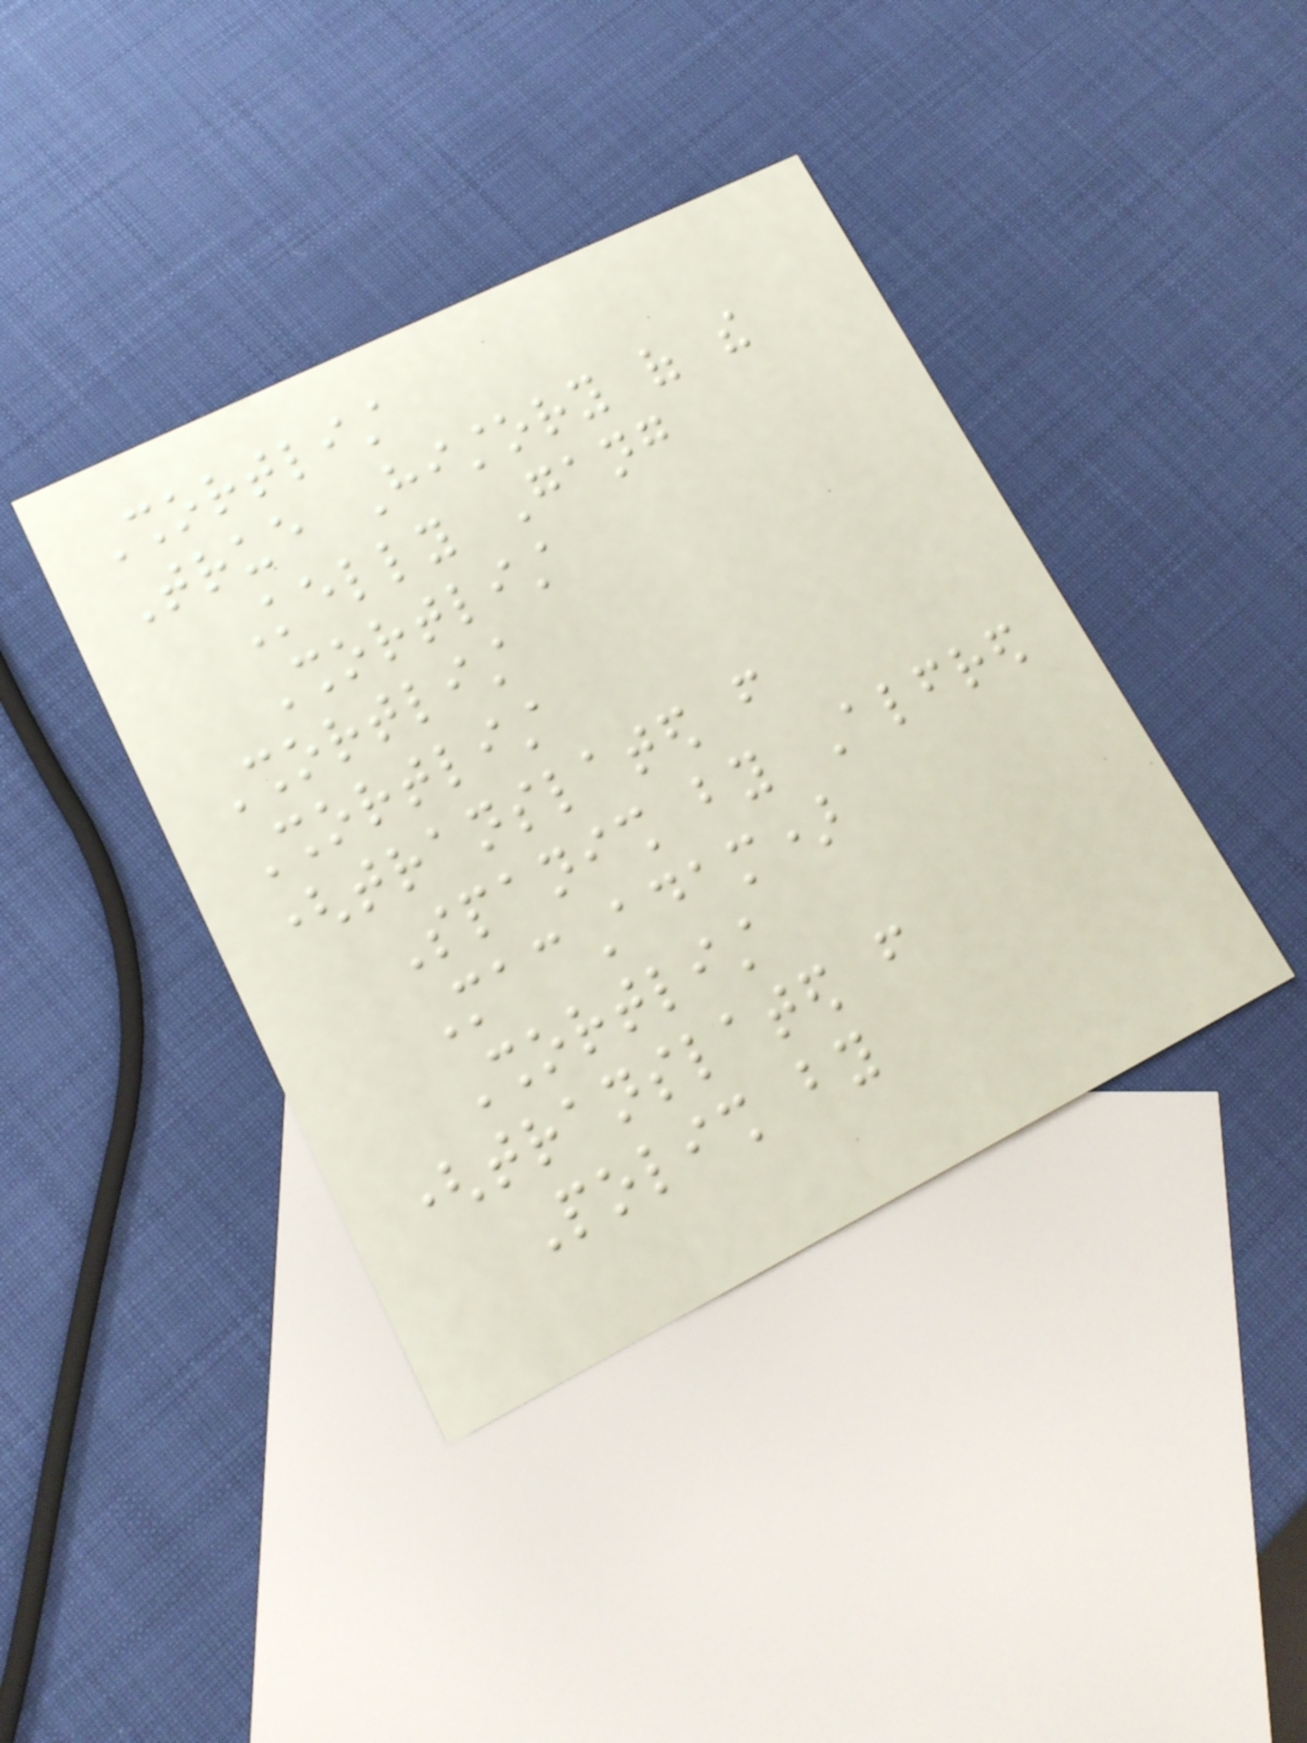Shortlist
True History of the
Kelly Gang
Shortlist
Shortlist
Shortlist
(translated from
Spanish by Alfred
MacAdam)
Shortlist
(translated from
Polish by
